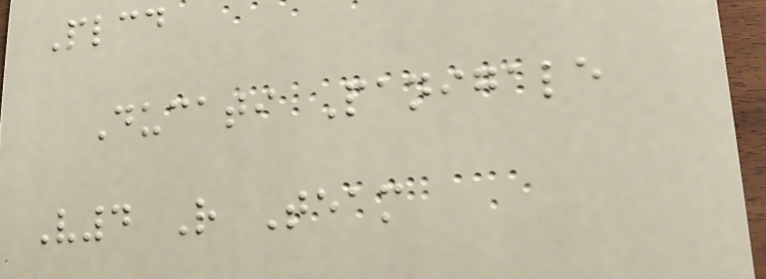Plcd
Ducati Panigale
V4 R Team
